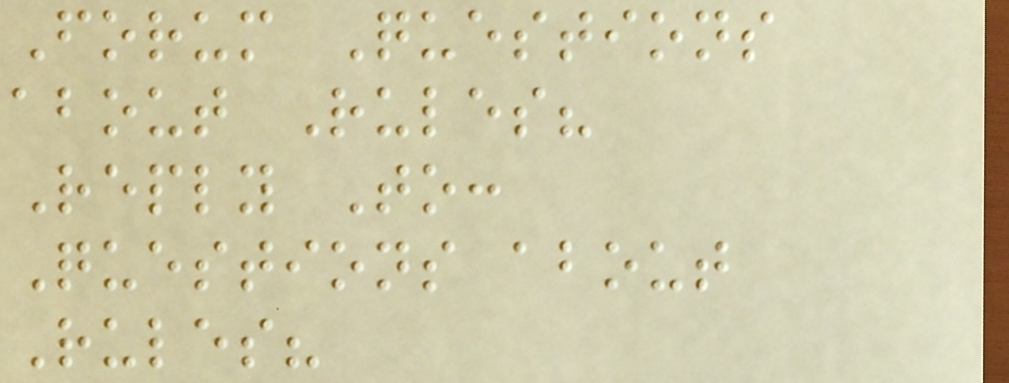Forum Questions
about Rules?
Reply To:
Questions about
Rules?
